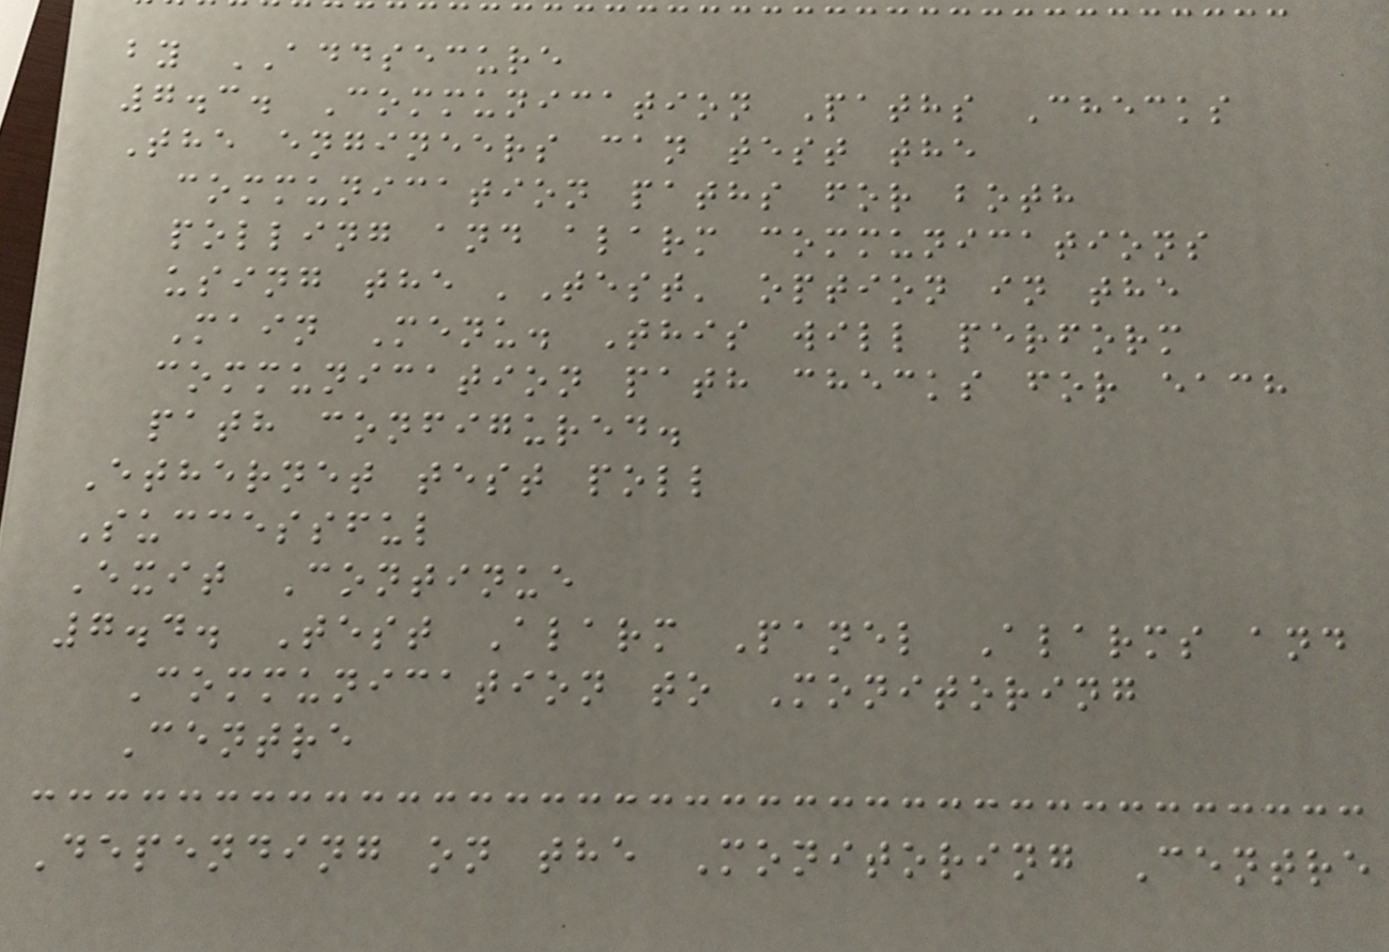by ADDSECURE
7.3. Communication Paths Checks
The engineers can test the
communication paths for both
polling and alarm communications
using the 'Test' option in the
Main Menu. This will perform
communication path checks for each
path configured.
Ethernet test poll
Successful
Exit Continue
7.4. Test Alarm Panel Alarms and
Communication to Monitoring
Centre
Depending on the Monitoring Centre
